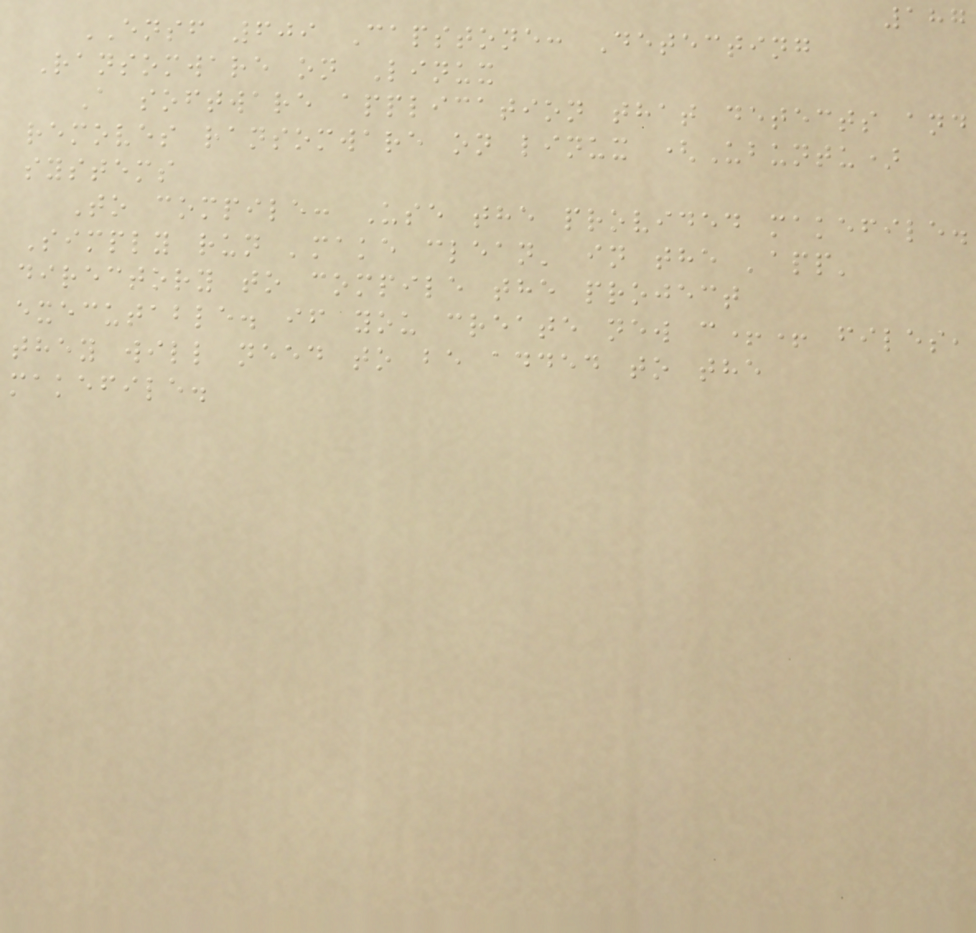187
ENSF 609 Capstone: Detecting
Ransomware on Linux
A software application that detects and
removes ransomware on linux (Ubuntu)
systems
To compile: Use the provided makefile.
Simply run 'make clean' in the 'app'
directory to compile the project
executable. if you create new c++ files,
they will need to be added to the
makefile.
